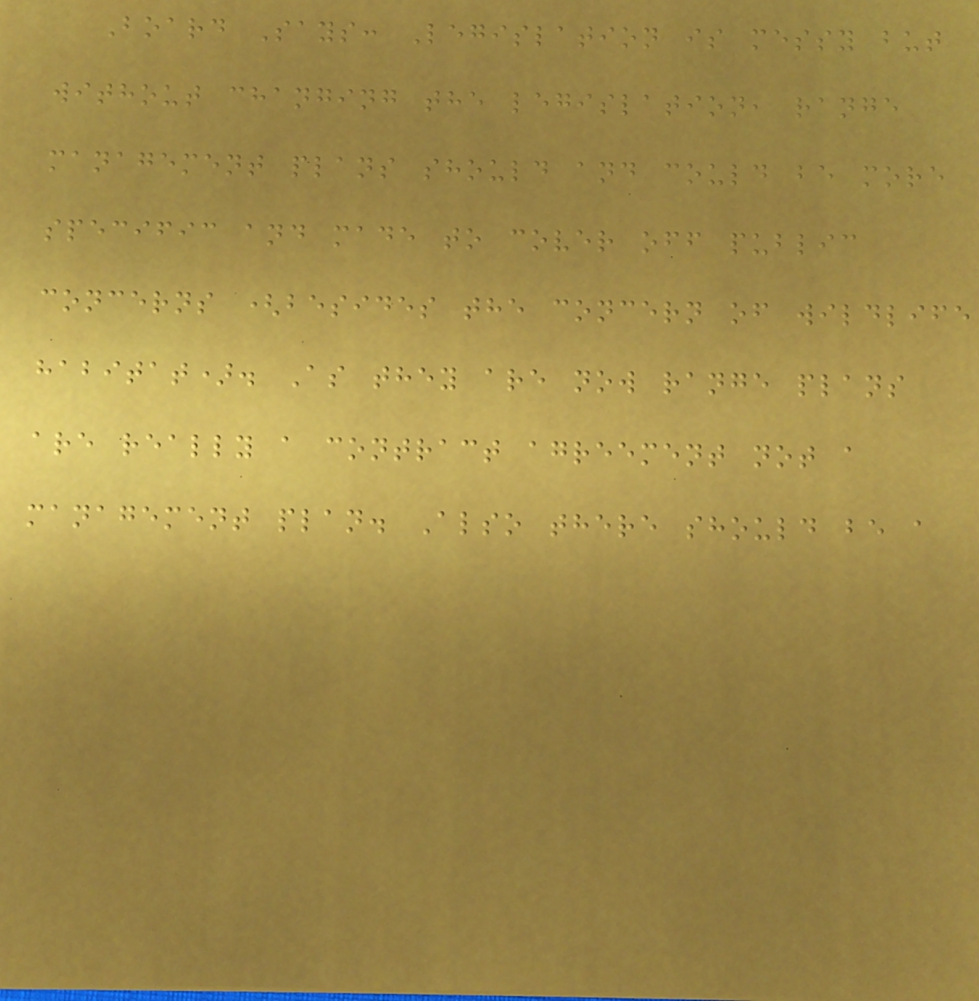Board Says: Legislation is messy but
without changing the legislation, range
management plans should and could be more
specific and made to cover off public
concerns (besides the concern of wildlife
habitat). As they are now range plans
are really a contract agreement not a
management plan. Also there should be a
